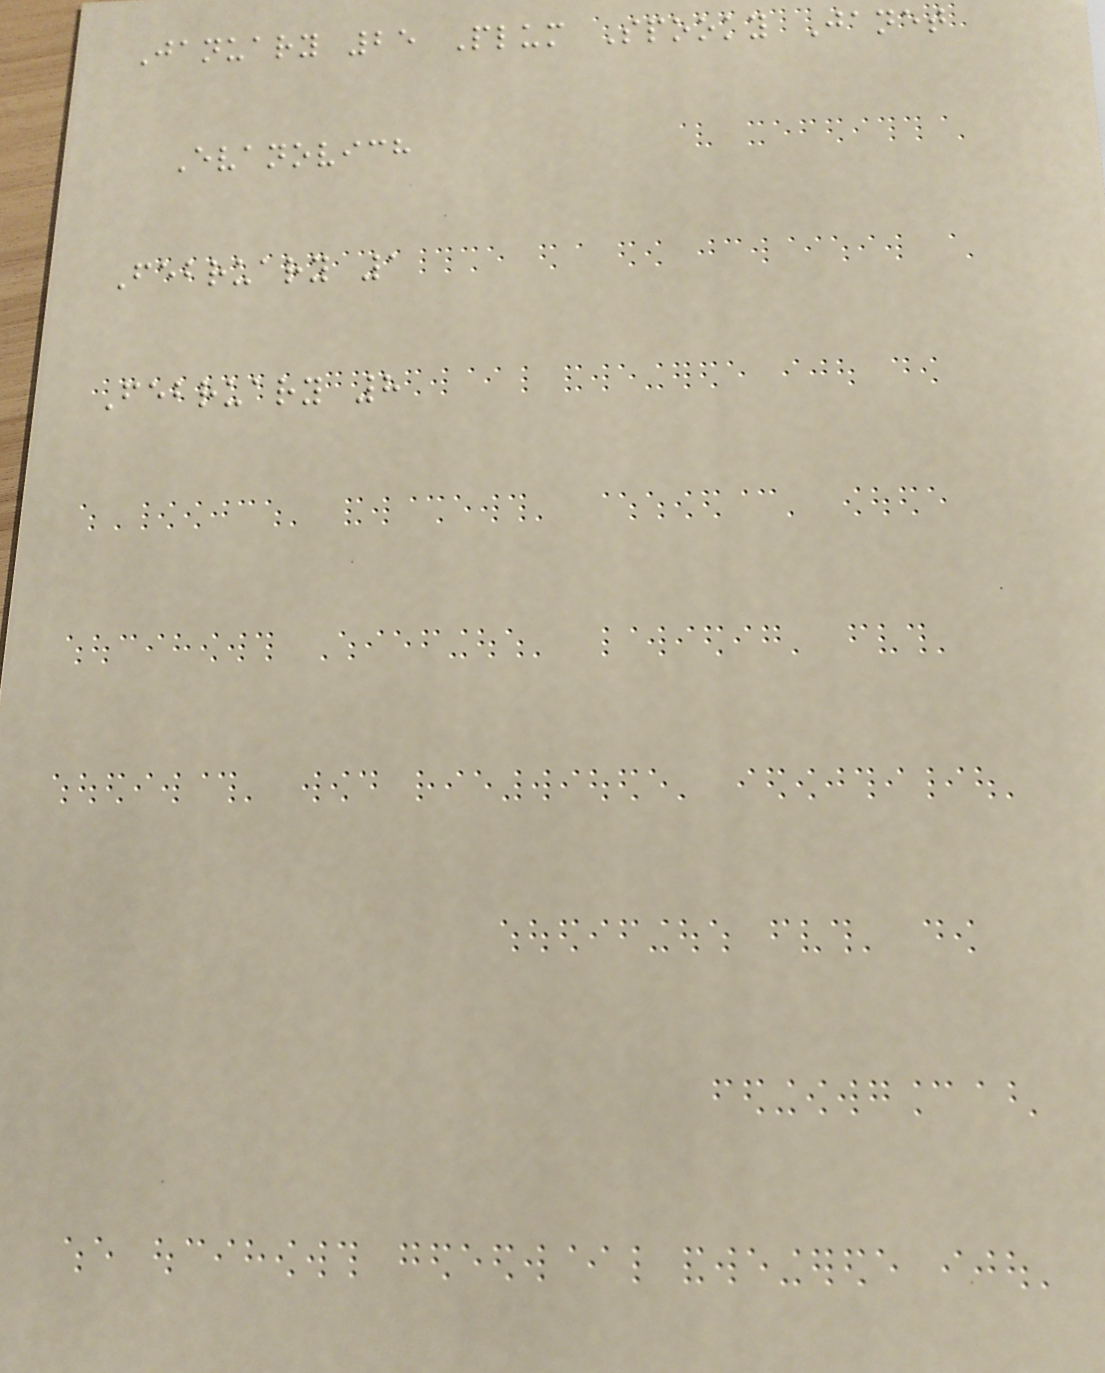January 25 Plum Spooky Janet
Evanovich
February 1
February 8
